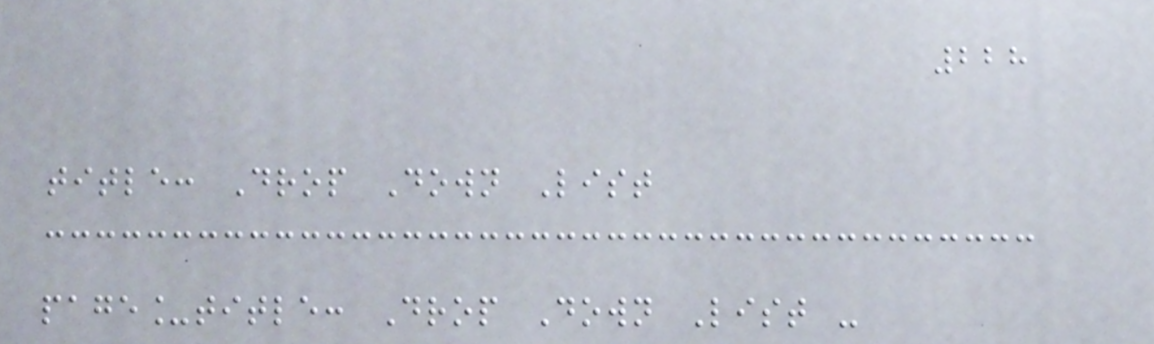228
title: Drop Down List
page_title: Drop Down List -
